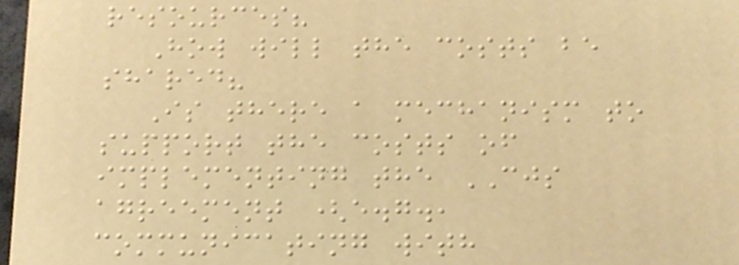resources?
How will the costs be
shared?
Is there a mechanism to
support the costs of
implementing the CJS
agreement (e.g.,
communicating with
